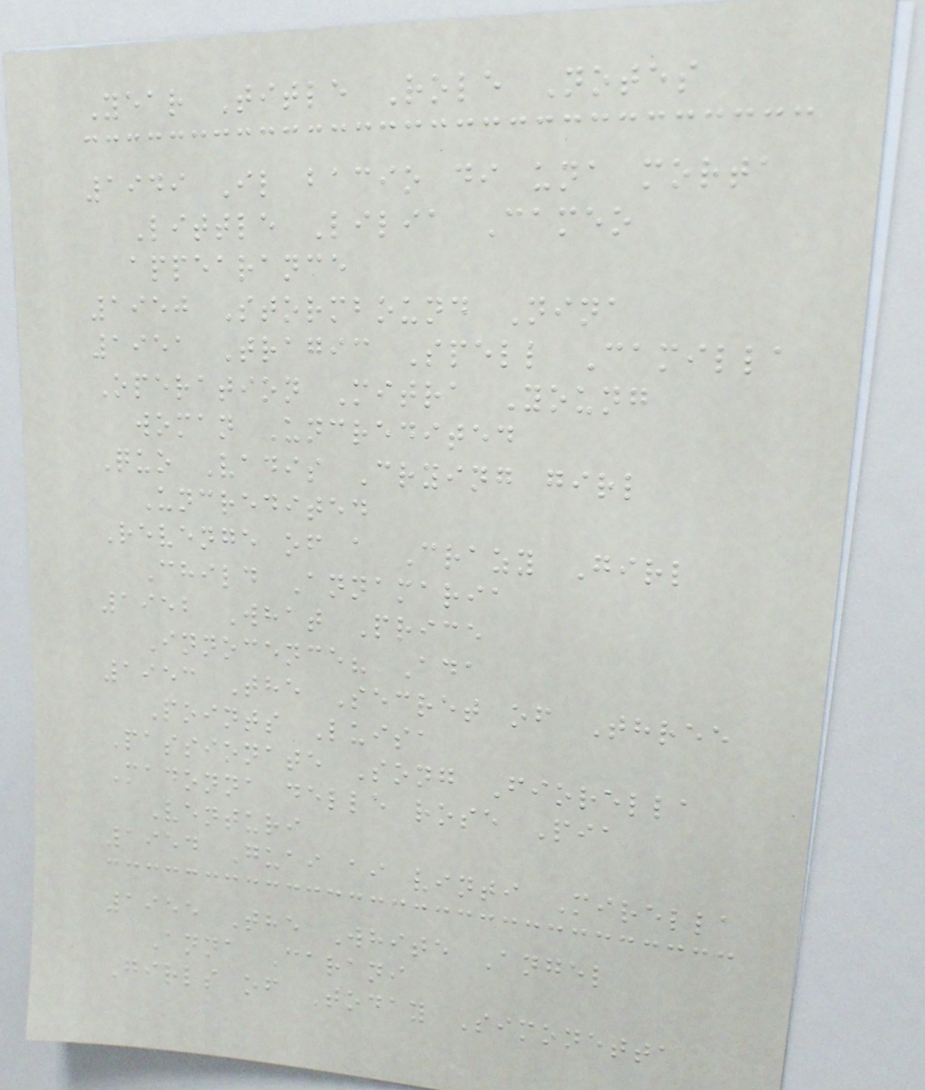Year Title Role Notes
1949 Il bacio di una morta
Little Lilia Cameo
appearance
1950 Stormbound Nina
1951 Tragic Spell Camilla
Operation Mitra Young
woman Uncredited
Quo Vadis Crying girl
Uncredited
Revenge of a Crazy Girl
Child Annamaria
1952 What Price
Innocence? Ada
1953 The Secret of Three
Points Luisa
Passionate Song Fiorella
Madonna delle rose Pia
Venturi
1954 Guai ai vinti Mirella
1955 The White Angel
Anna Carani
Girls of Today Simonetta
